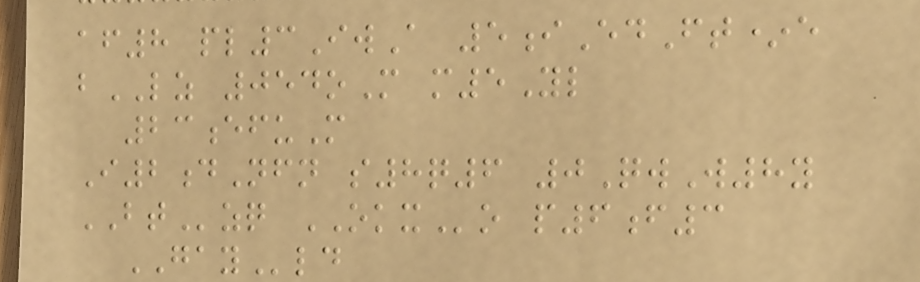af8 pl3IwA 5iEdFt*e
bLZ 054oM m5Yl
23efuM
I2dNfn s8q6 0QwW8y
BTzq OKXo p6f3
GAYld
